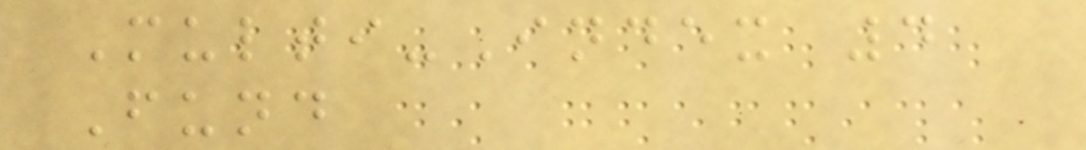Multi-Index 4
Fund
